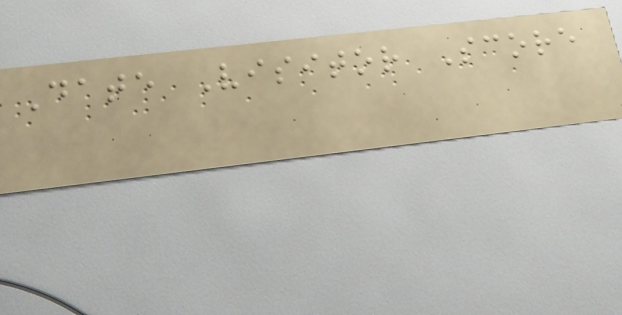Date Visitor Score
